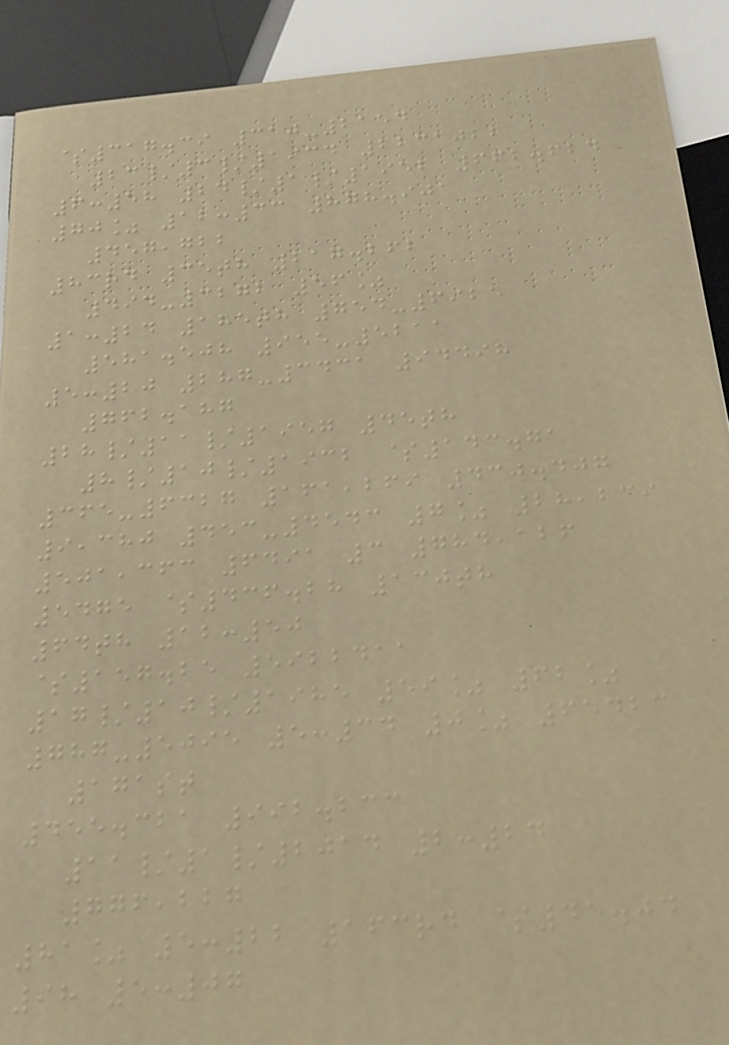$317.39 310-2154
23/3/1934 2231022
6:58 24/1/1952 662.624
70% 12:33 878.901
457,722
83rd 35th 217.262
494-3272 56%
1:24 185th 754-6925
581.508 955-5211
5:20 287-3431 94498
762.187
28/11/1957 45th
8/10/1932 $143.71
365-6327 161,269 430.407
9,380 453-4543 7% 28,239
501,363 6491 3 784,126
5475 $436.28 130th
64th 12:50
$157.25 5922411
17/10/1985 59% 62%
787-5095 5:34 0% 65423
171st
455.321 992.233
11/1/2014 2:24
776,227
81% 5:22 163rd $45.04
98 5:07
